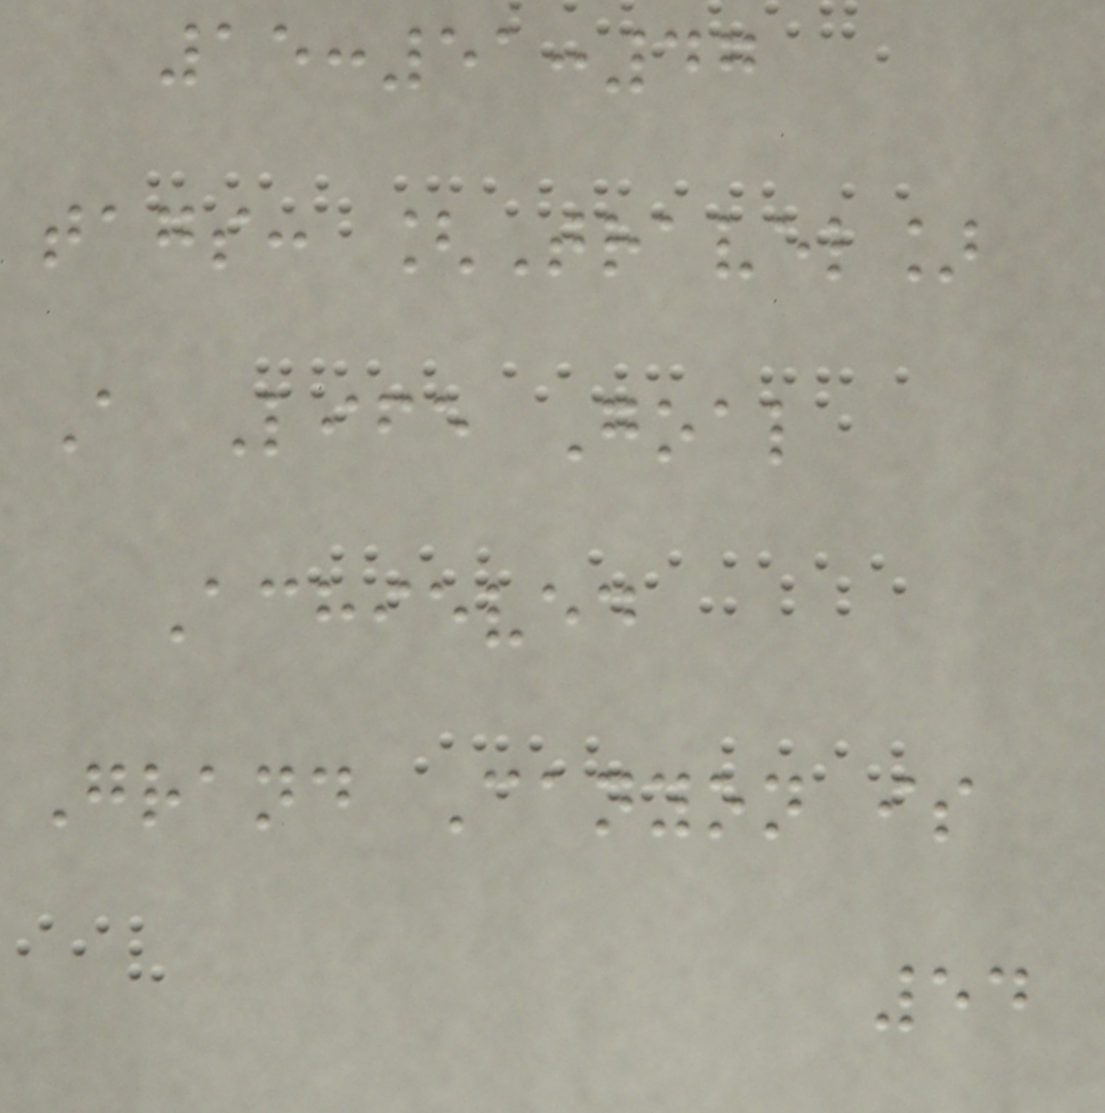15:51:47
tags: [Travel]
A Life Goal
Achieved
Grand Canyon is
54
